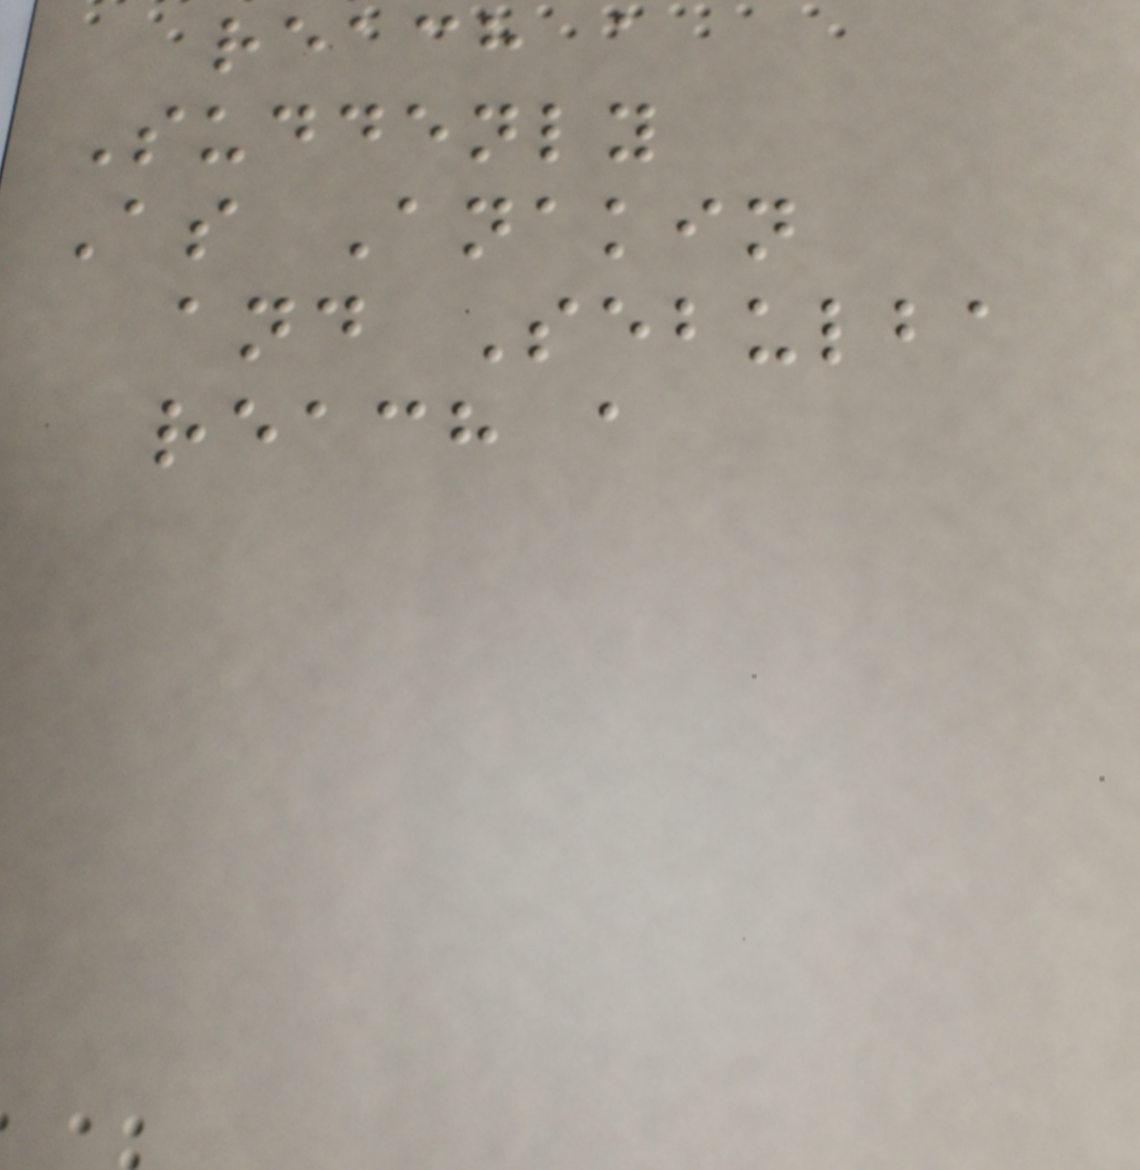reach a
Suddenly
As Anakin
and Sebulba
reach a
